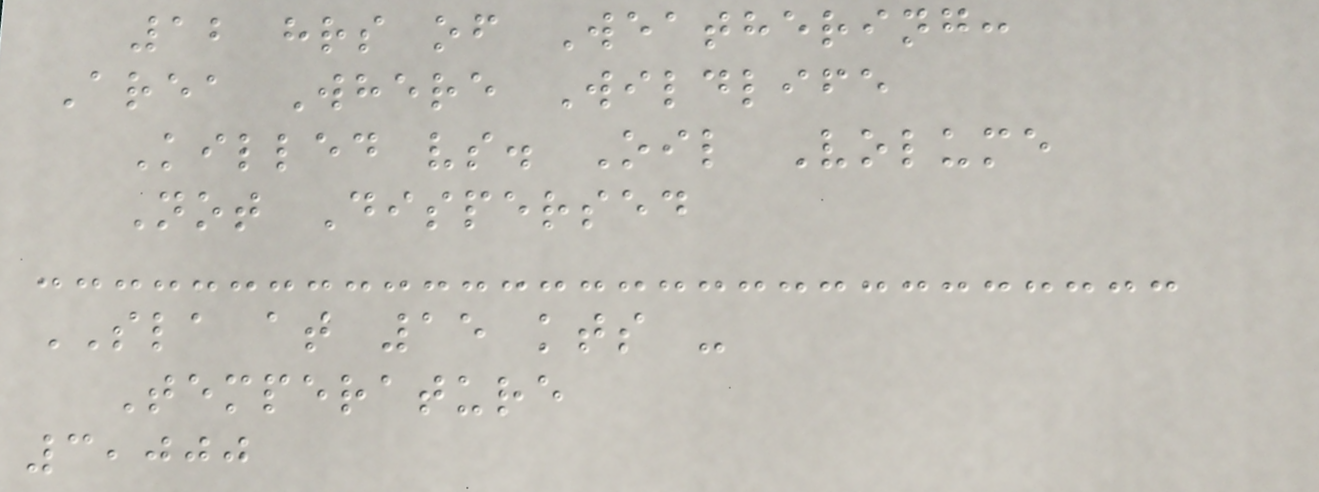12 hrs of Weathering:
Area Where Wildlife
Killed vs. Oil Volume
Not Dispersed
SLA at 15 kts -
Temperature
3,000
